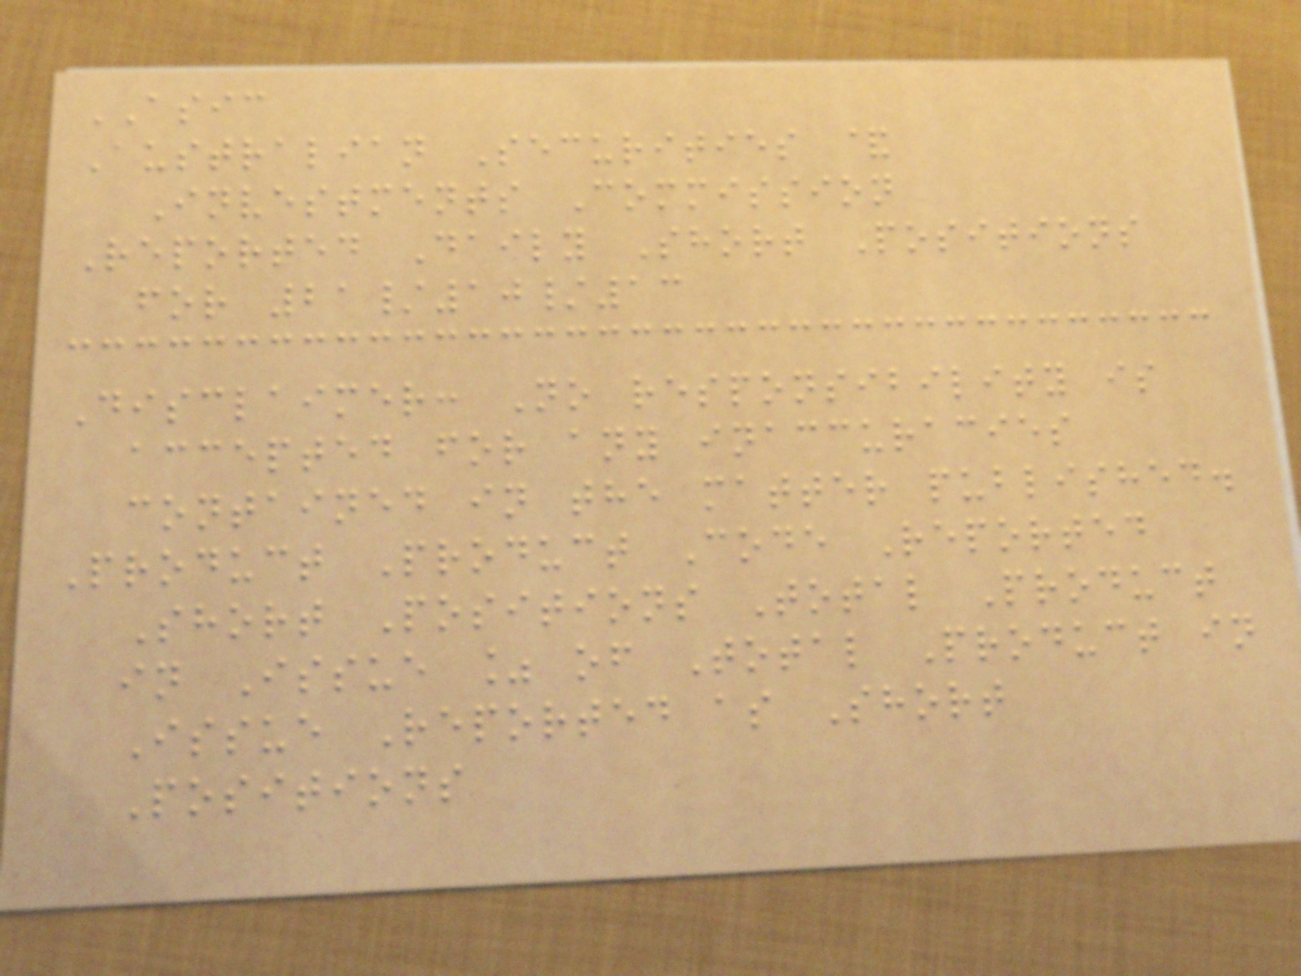ASIC
Australian Securities &
Investments Commission
Reported Daily Short Positions
for 21/10/13
Disclaimer: No responsibility is
accepted for any inaccuracies
contained in the matter published.
Product Product Code Reported
Short Positions Total Product
in Issue % of Total Product in
Issue Reported as Short
Positions
